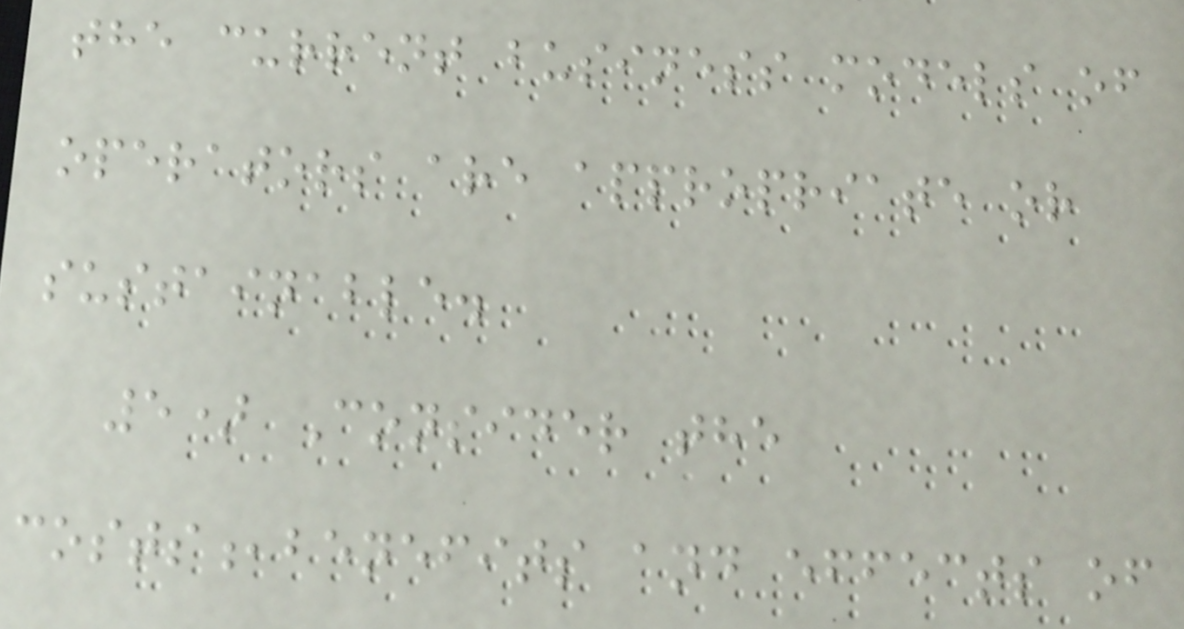the current business models of
operators are appropriate or
sustainable.
5) Consider the
costs,benefits and effects of
